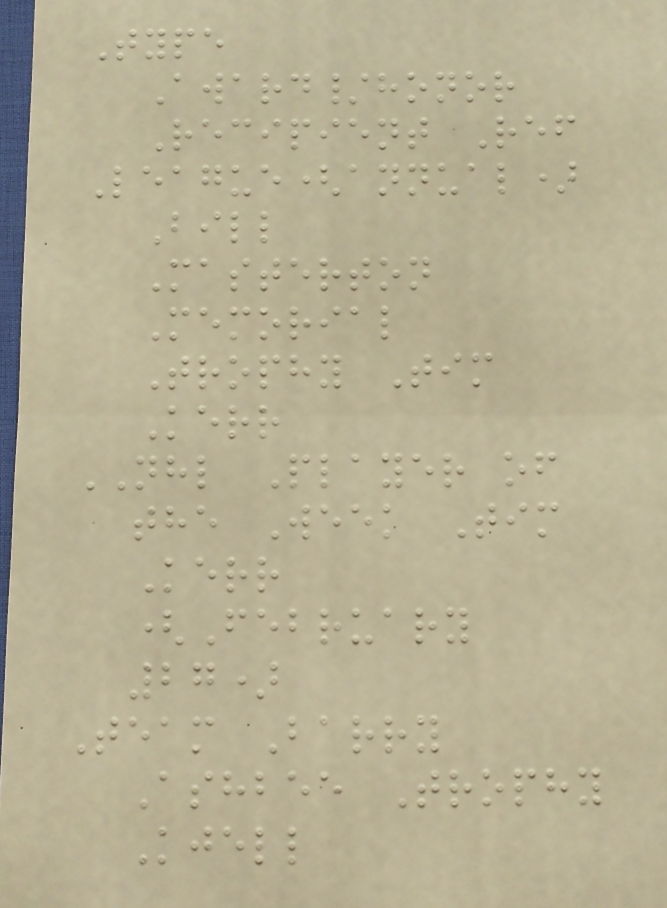Type
Award/honor
Recipient Ref
League(annual)
Bill
Masterton
Memorial
Trophy Tim
Kerr
NHL Player of
the Week Tim
Kerr
(February
27)
Team Barry
Ashbee Trophy
Kjell
